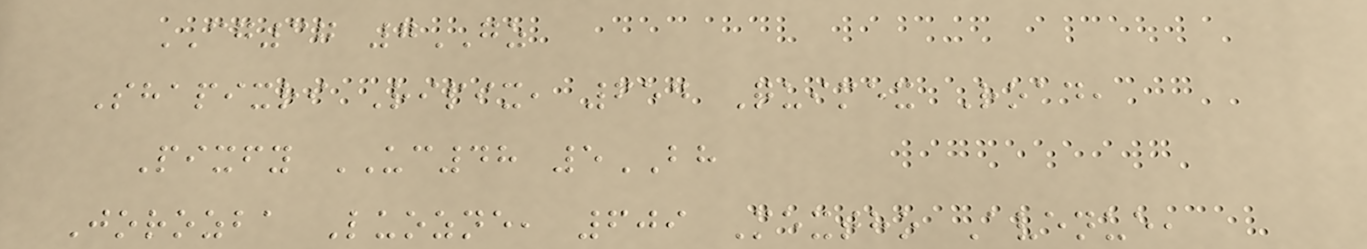CG37 7GZ
Shapixri Ripix, 654 Quimex Road,
Pixfy UC48 5BH
Jorozba Luozne, 609 Mextho Avenue,
